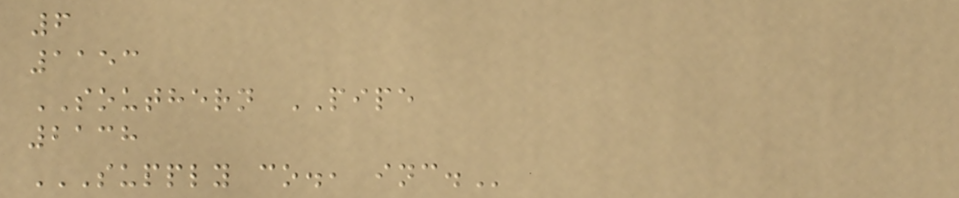6
1153
SOUTHERN PIPE
2138
SUPPLY CO., INC.
